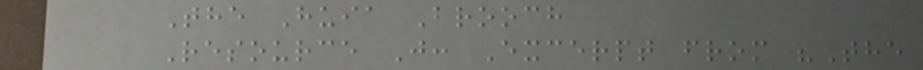The Huia Brooch
Resource J: Excerpt from "The
